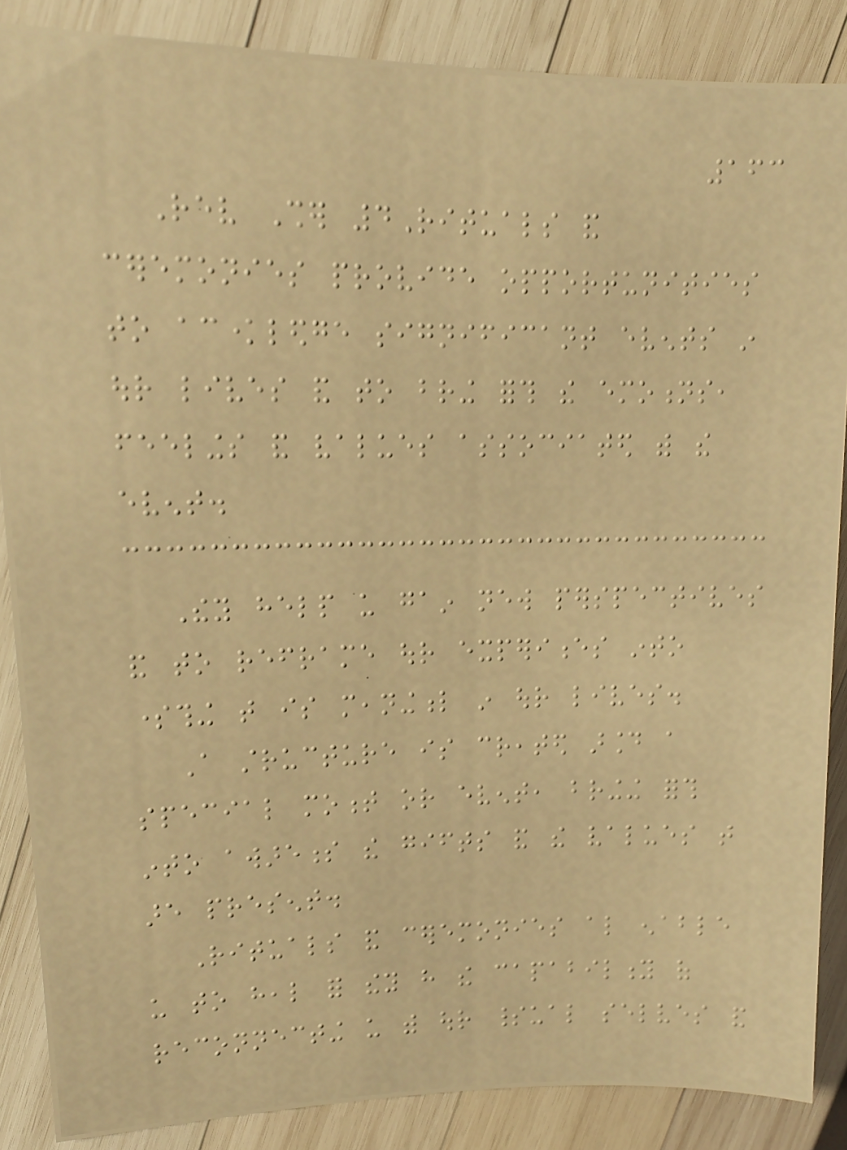163
Rev Sher 4Rituals and
ceremonies provide opportunities
to acknowledge significant events in
our lives and to bring forth the emotions,
feelings and values associated with the
event.
They help us gain new perspectives
and to reframe our experiences into
something that is meaningful in our lives.
A structure is created around a
special moment or event, bringing forth
into awareness the gifts and the values that
are present.
Rituals and ceremonies also enable
us to heal for they have the capability of
reconnecting us with our spiritual selves and
